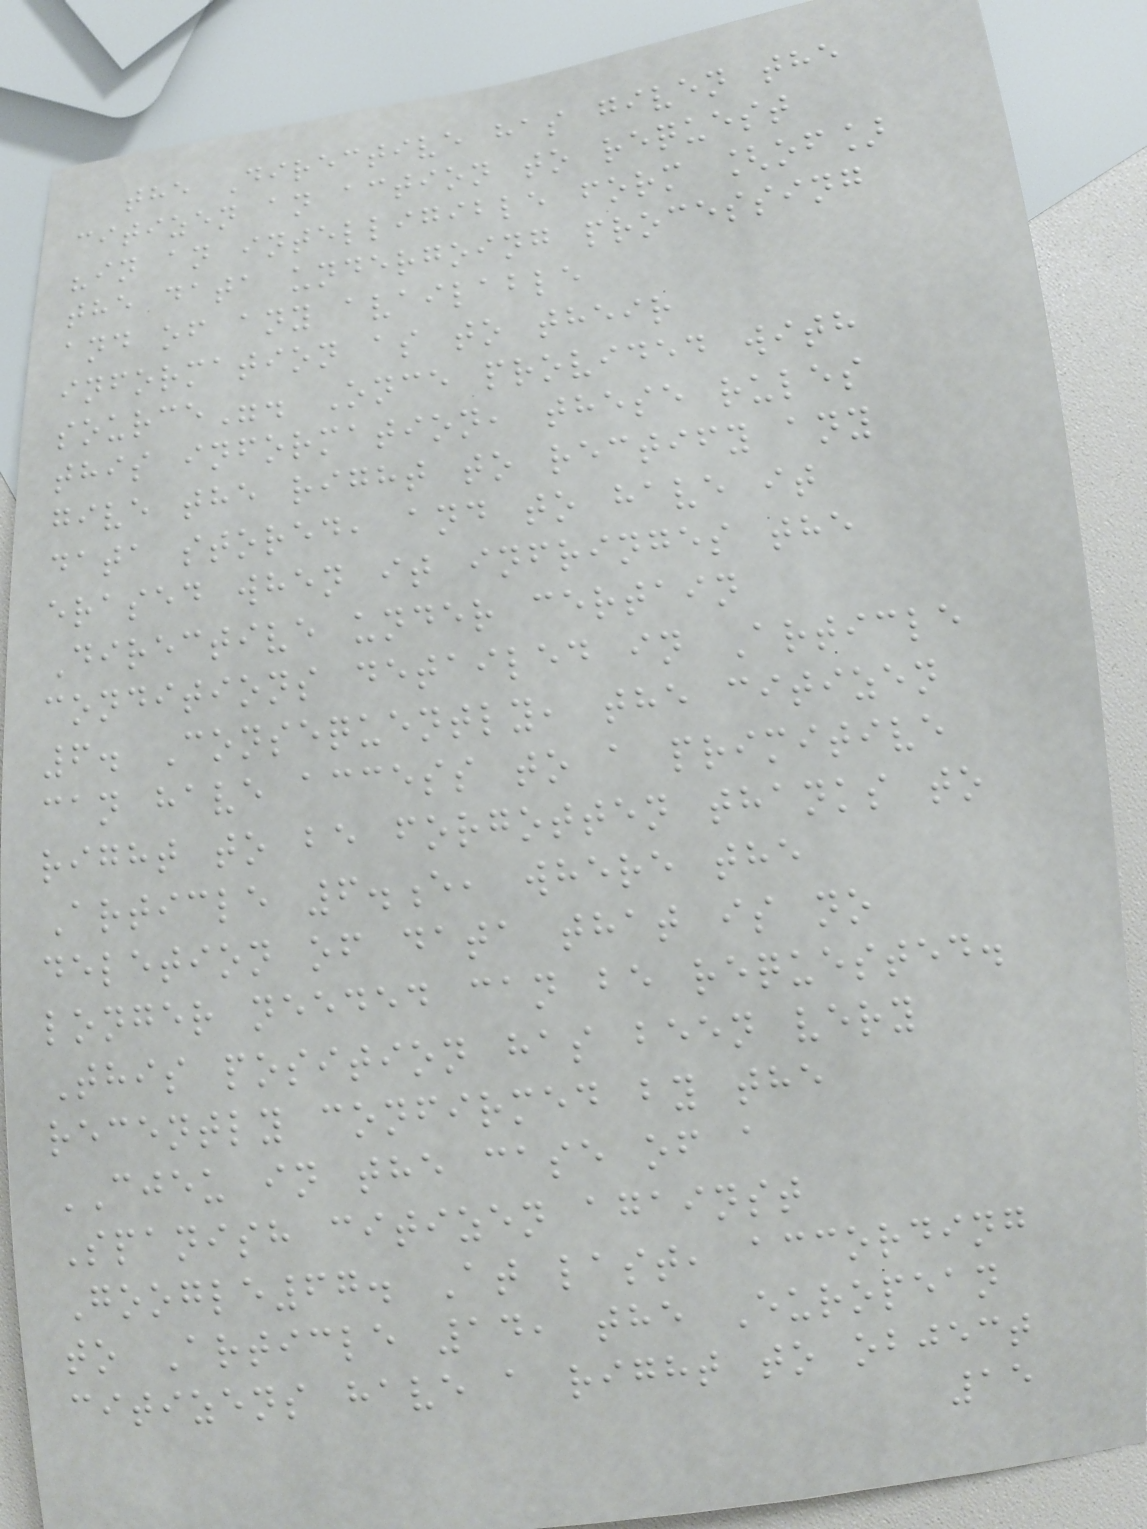the Directive has given the
citizen an action to request
"in an intelligible form [of]
the data undergoing processing
and of any available
information as to their
source". Once provided with
this information, these rules
give the right to rectify any
data stored, and to have it
erased when it infringes the
Directive under certain
conditions detailed in Article
6. Consequently, the citizen
can have access to a primitive
right to be forgotten thanks to
Article 6.e, where the
deletion of data that is no
longer needed can be requested.
This position has been very
recently confirmed by the
CJEU in the case of a
Spanish citizen against
Google67. At last, according
to Article 14, the European
citizens have a right to object
15
